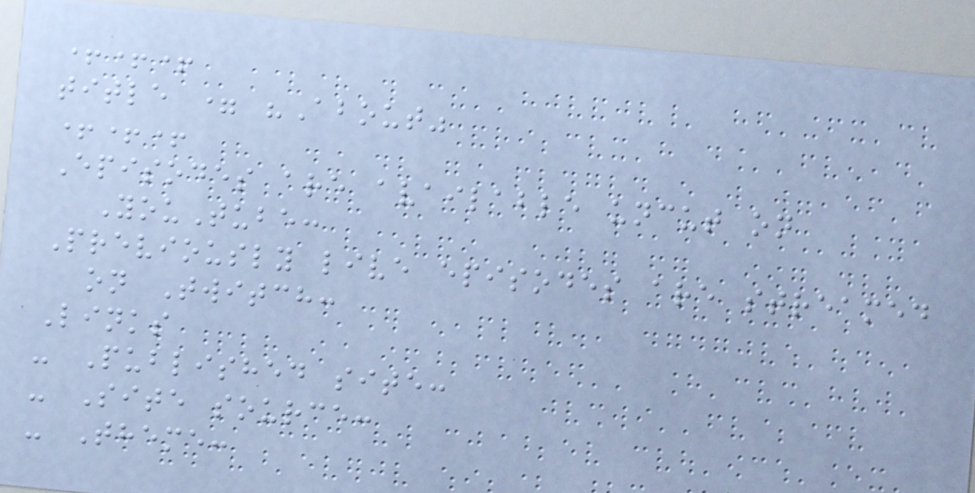+++
title = "About"
+++
Episodes are available uncut on
YouTube:
Previously live episodes are streamed
on Twitch:
Links
- Published site:
- Site source:
- Theme:
